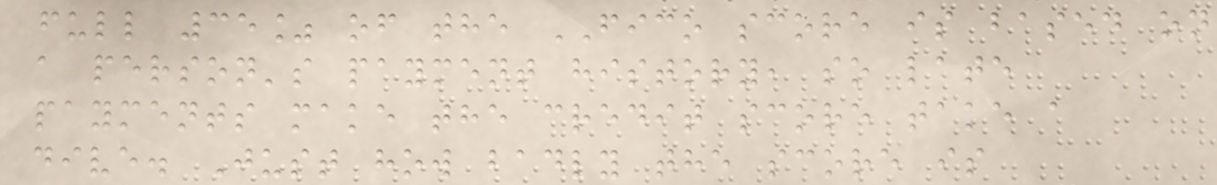full 35% of the FICO score is based on
a person's payment history, so late
payments make the credit score take a
dive. Just how badly the score is
